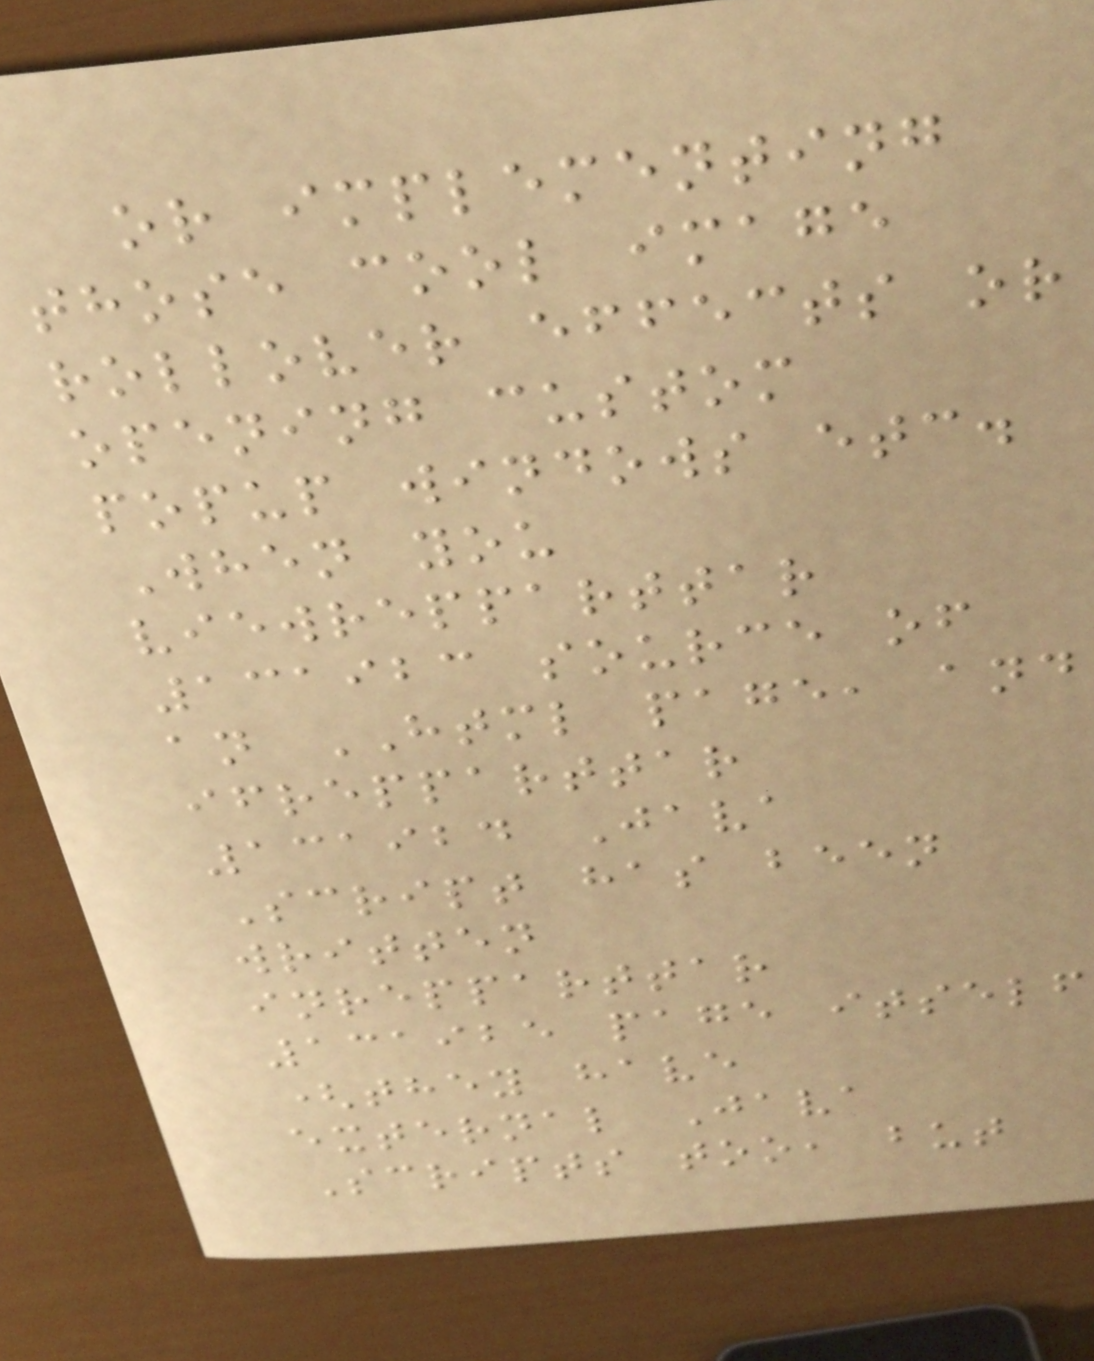or implementing
those cool image
rollover effects or
opening custom
popup windows etc.
When you
viewrepparttar
131923 source of
an HTML page, and
ifrepparttar
131924 Java
Script has been
written
inrepparttar
131925 page itself
(they have
external Java
Scripts too, but
